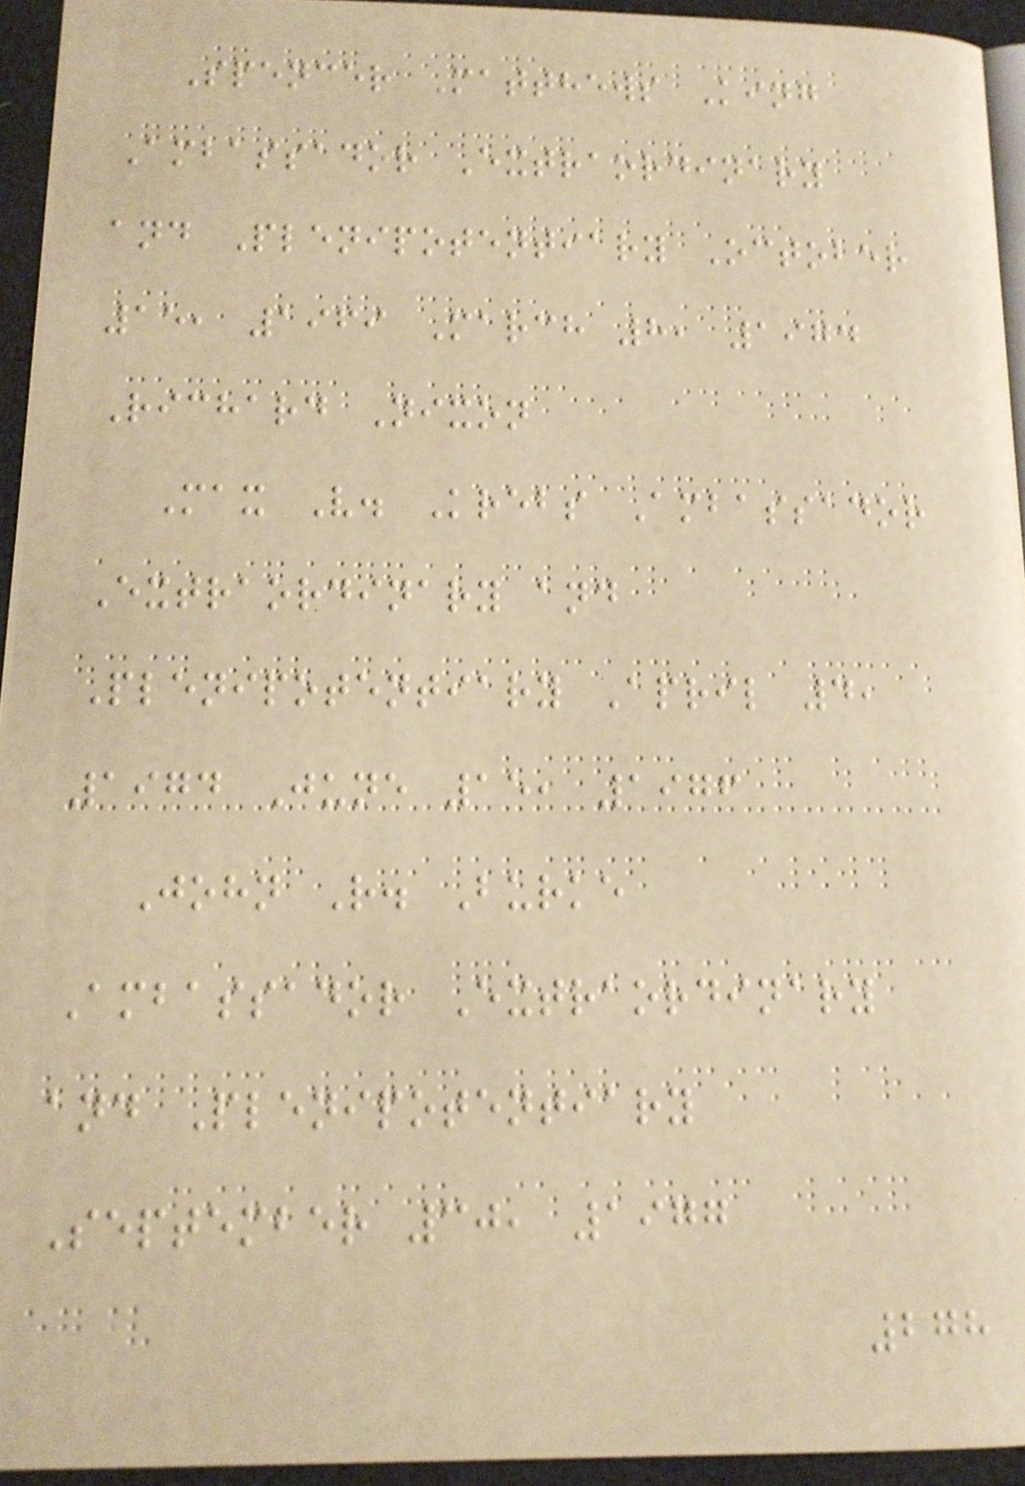Spencer Matthews King
Ambassador Extraordinary
and Plenipotentiary October
15, 1969 March 8, 1974
Richard Nixon
Max V. Krebs Ambassador
Extraordinary and
Plenipotentiary April 4,
1974 June 15, 1976
John R. Burke
Ambassador Extraordinary
and Plenipotentiary
September 30, 1977
278
